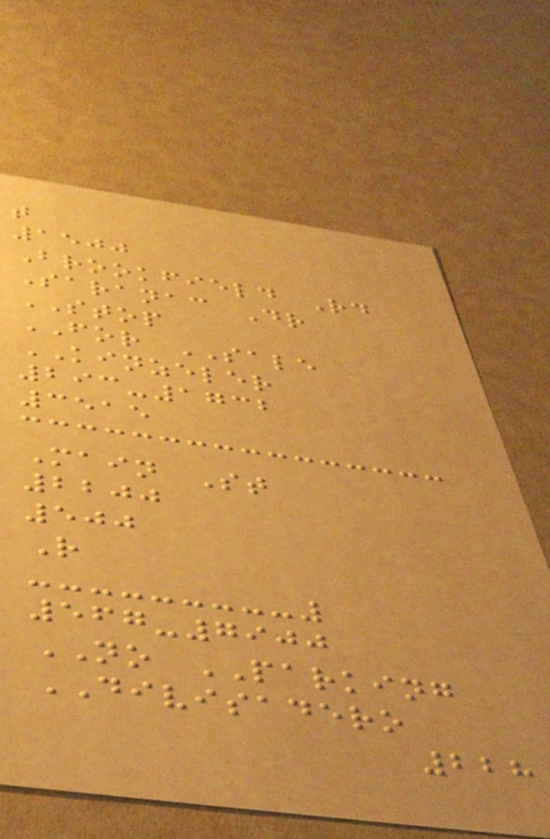t
1500
Brookfield Rd
Saranac Dr
STOP
FOR SALE
KINZELER
293-1732
3515
Main St
2200
500
R
567-7900
NO PARKING
DIVISADERO
228
